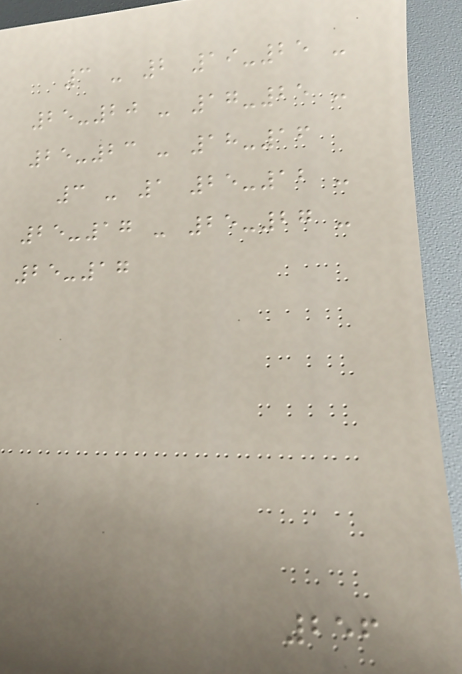3 - 2 19-25 -
25-20 - 17-25 -
25-23 - 18-16
3 - 1 25-12 -
25-17 - 25-27 -
25-17
256
